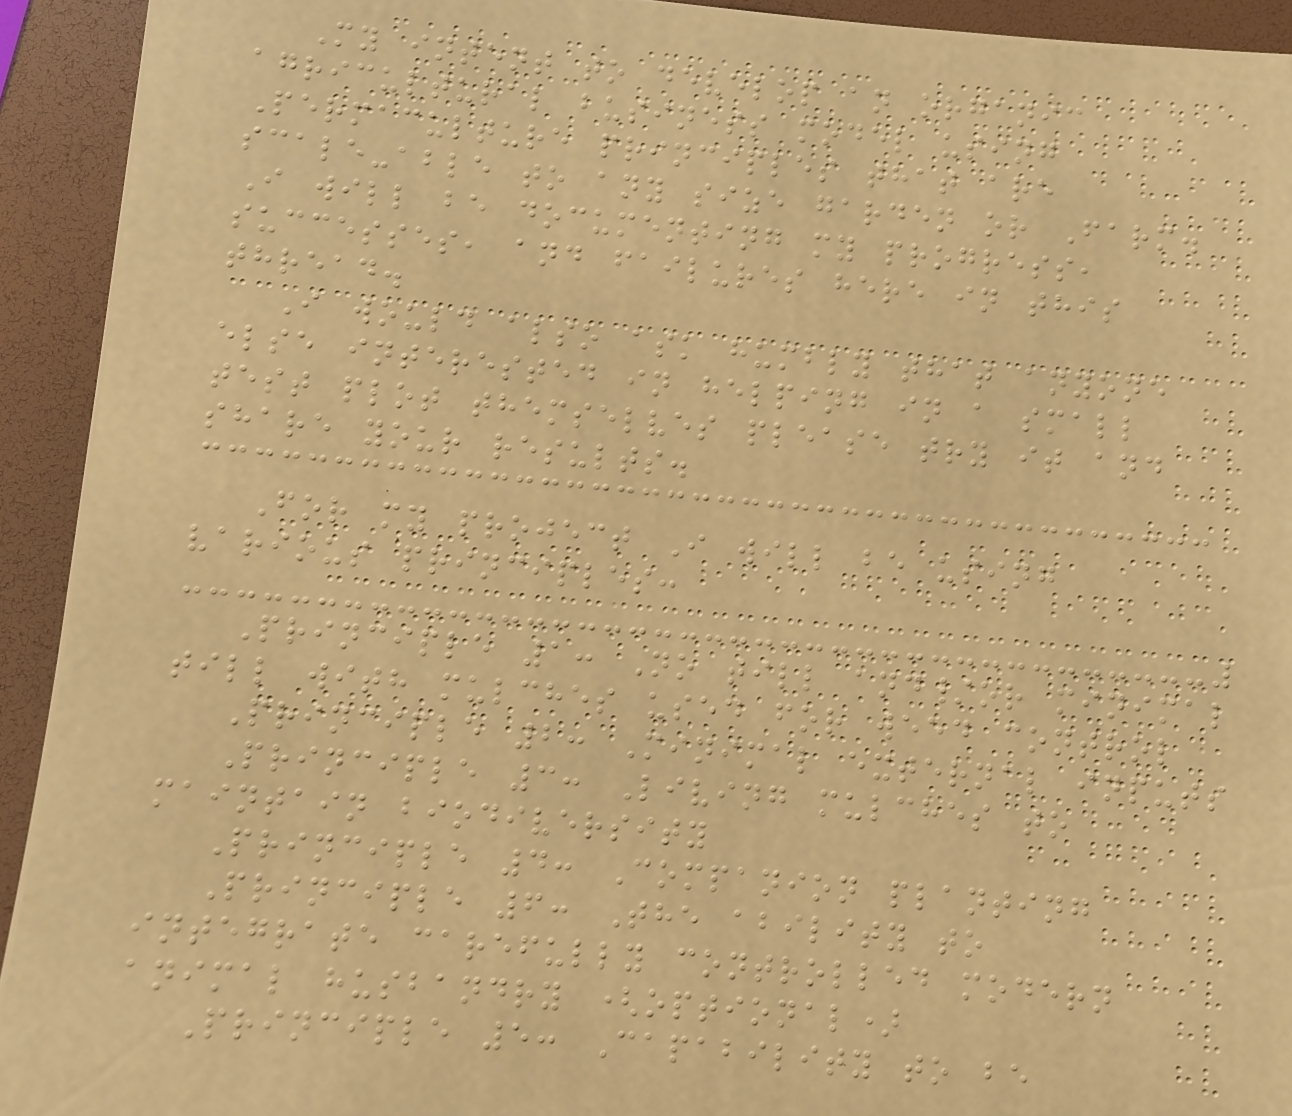My intent to develop an organic
agricultural business model using
Permaculture principles that are
scale-able to any size garden or Farm.
I will be documenting my progress,
successes, and failures here in this
thread.
I would also ask humbly that anyone
else interested in helping in a small
test plot themselves please try it and
share your results.
For my project I will be using
various principles:
Principle 1: No till and/or minimal
till with mulches used for weed control
Principle 2: Minimal external inputs
Principle 3: Living mulches to
maintain biodiversity
Principle 4: Companion planting
Principle 6: The ability to
integrate carefully controlled modern
animal husbandry (optional)
Principle 5: Capability to be
